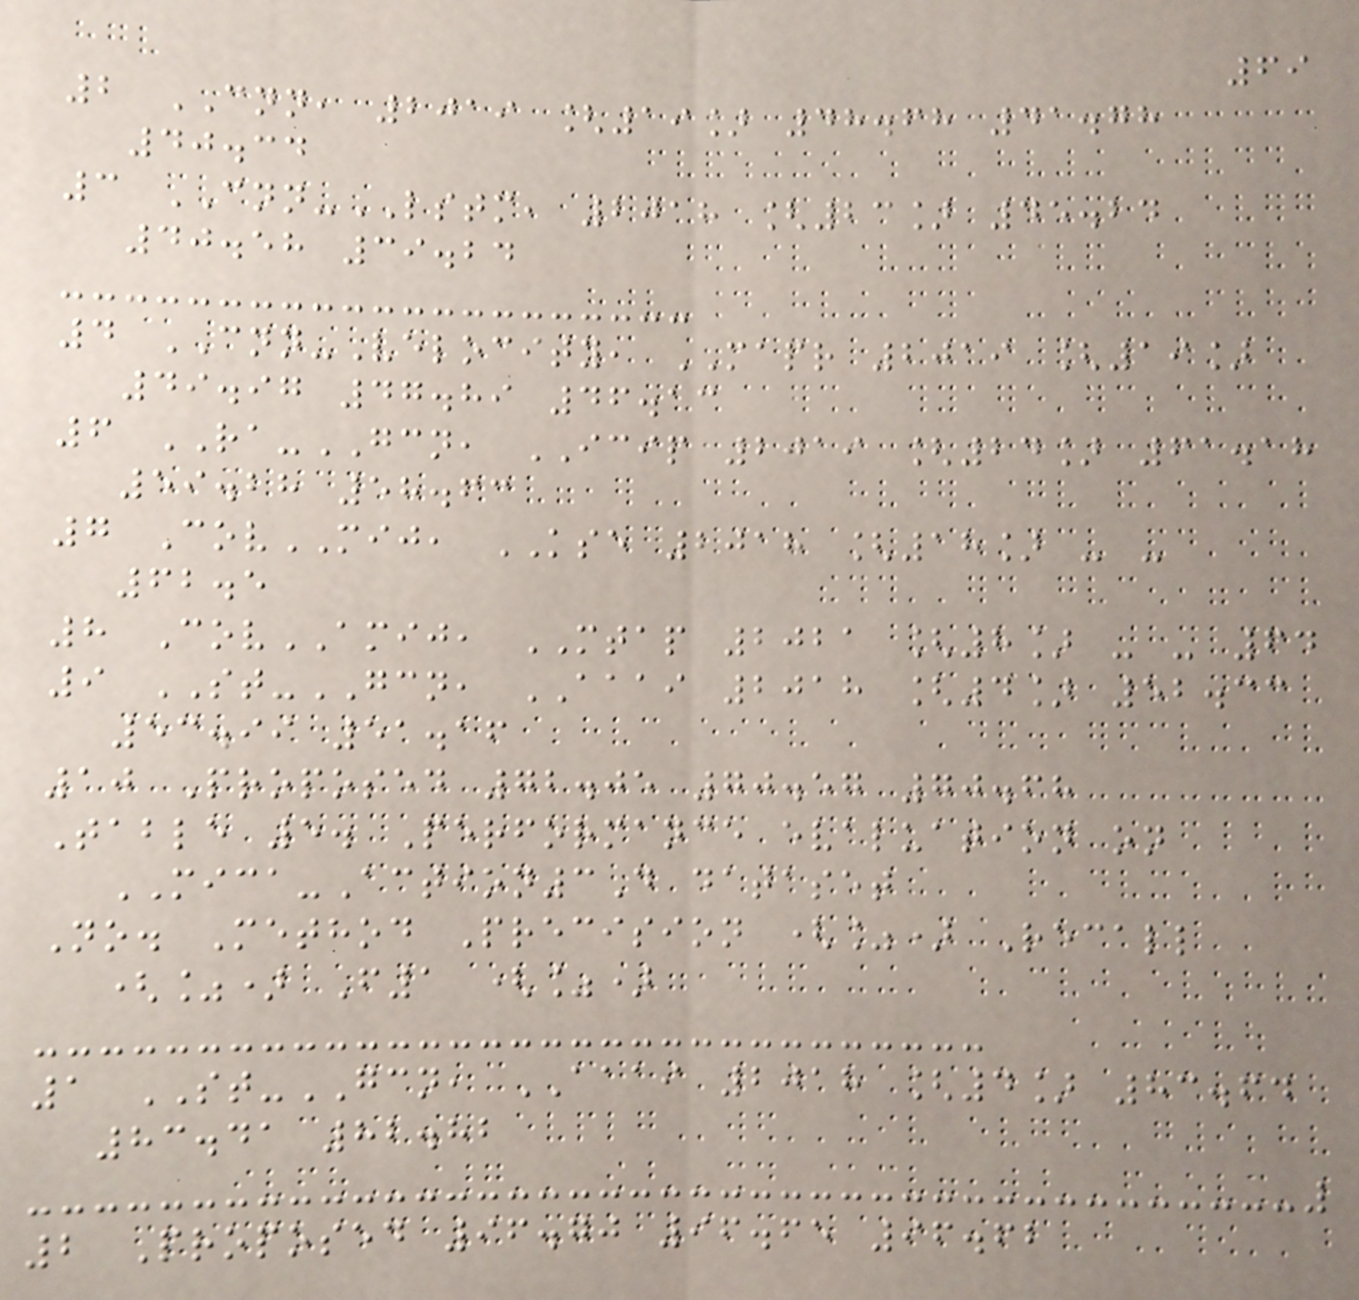69
2 CNN, 2019 [19] 48.68 41.78
40.34
3 CNN-LSTM, 2018 [23] 45.24
40.58 39.24
4 CNN-Velocity, MAPR 2019 [19]
49.97 47.89 46.13
6 RA-GCN, ICIP 2019 [24] 61.18
59.28 58.63
7 CovMIJ, KSE 2018 [18] - -
62.5
8 CovAMIJ, MTAP 2021 [8] - - 64
9 ST-GCN, AAAI 2018 [4] 52.33
53.99 51.16
10 Proposed 72.05 70.57 70.68
Table 5. Performance evaluation on
MICA-Action3D dataset
No. Method Precision (%) Recall
(%) F1 (%)
1 ST-GCN, AAAI 2018 [4] 83.64
83.41 82.82
2 Proposed 96.70 96.65 96.62
